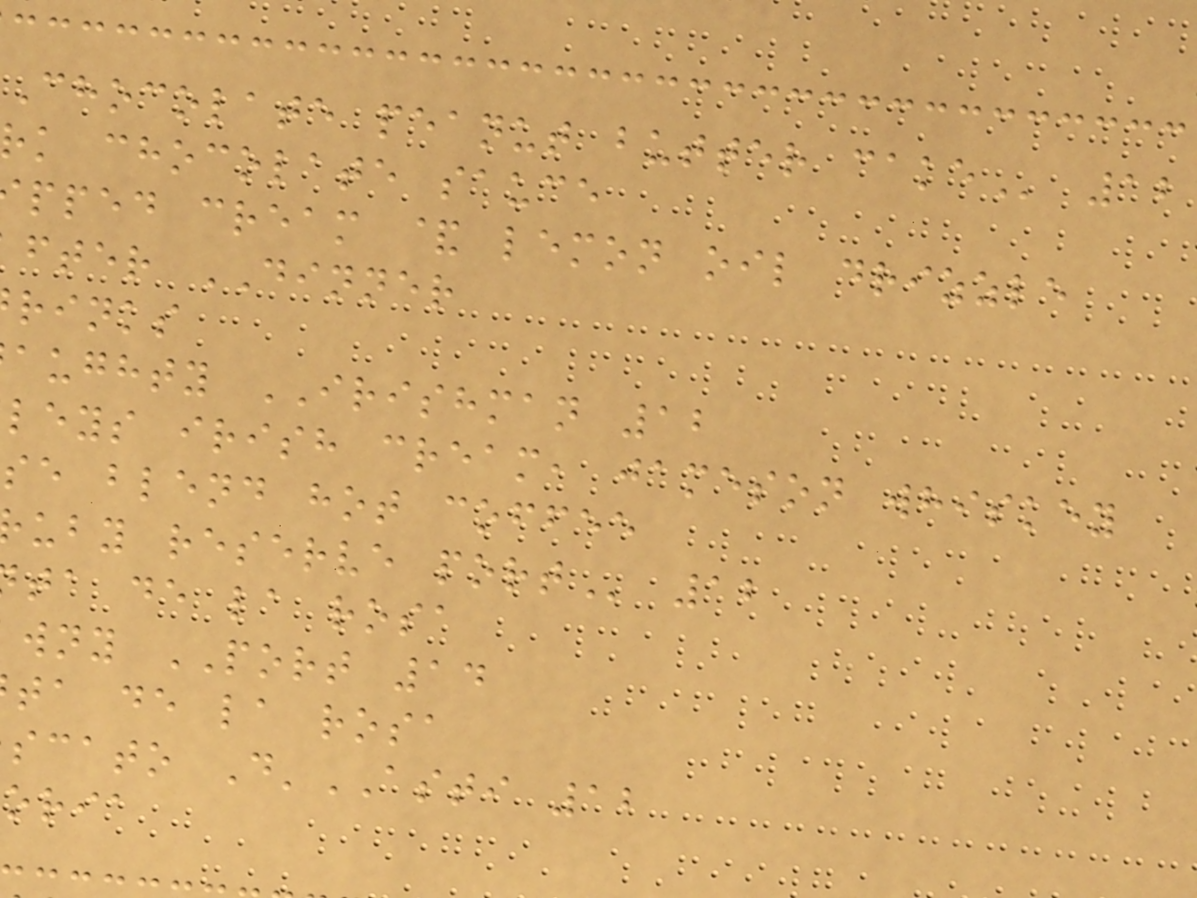chocolate peanut butter
k chocolate sauce
pped cream & lemon oil drizzle
fter DINNER
rinks
aughty IRISHMAN 12
leys irish cream, jameson whiskey
se blend hot coffee
uby reserve
ta de la rosa
wny PORT 14
ta de la rosa
scato D'ASTI 12
oria
